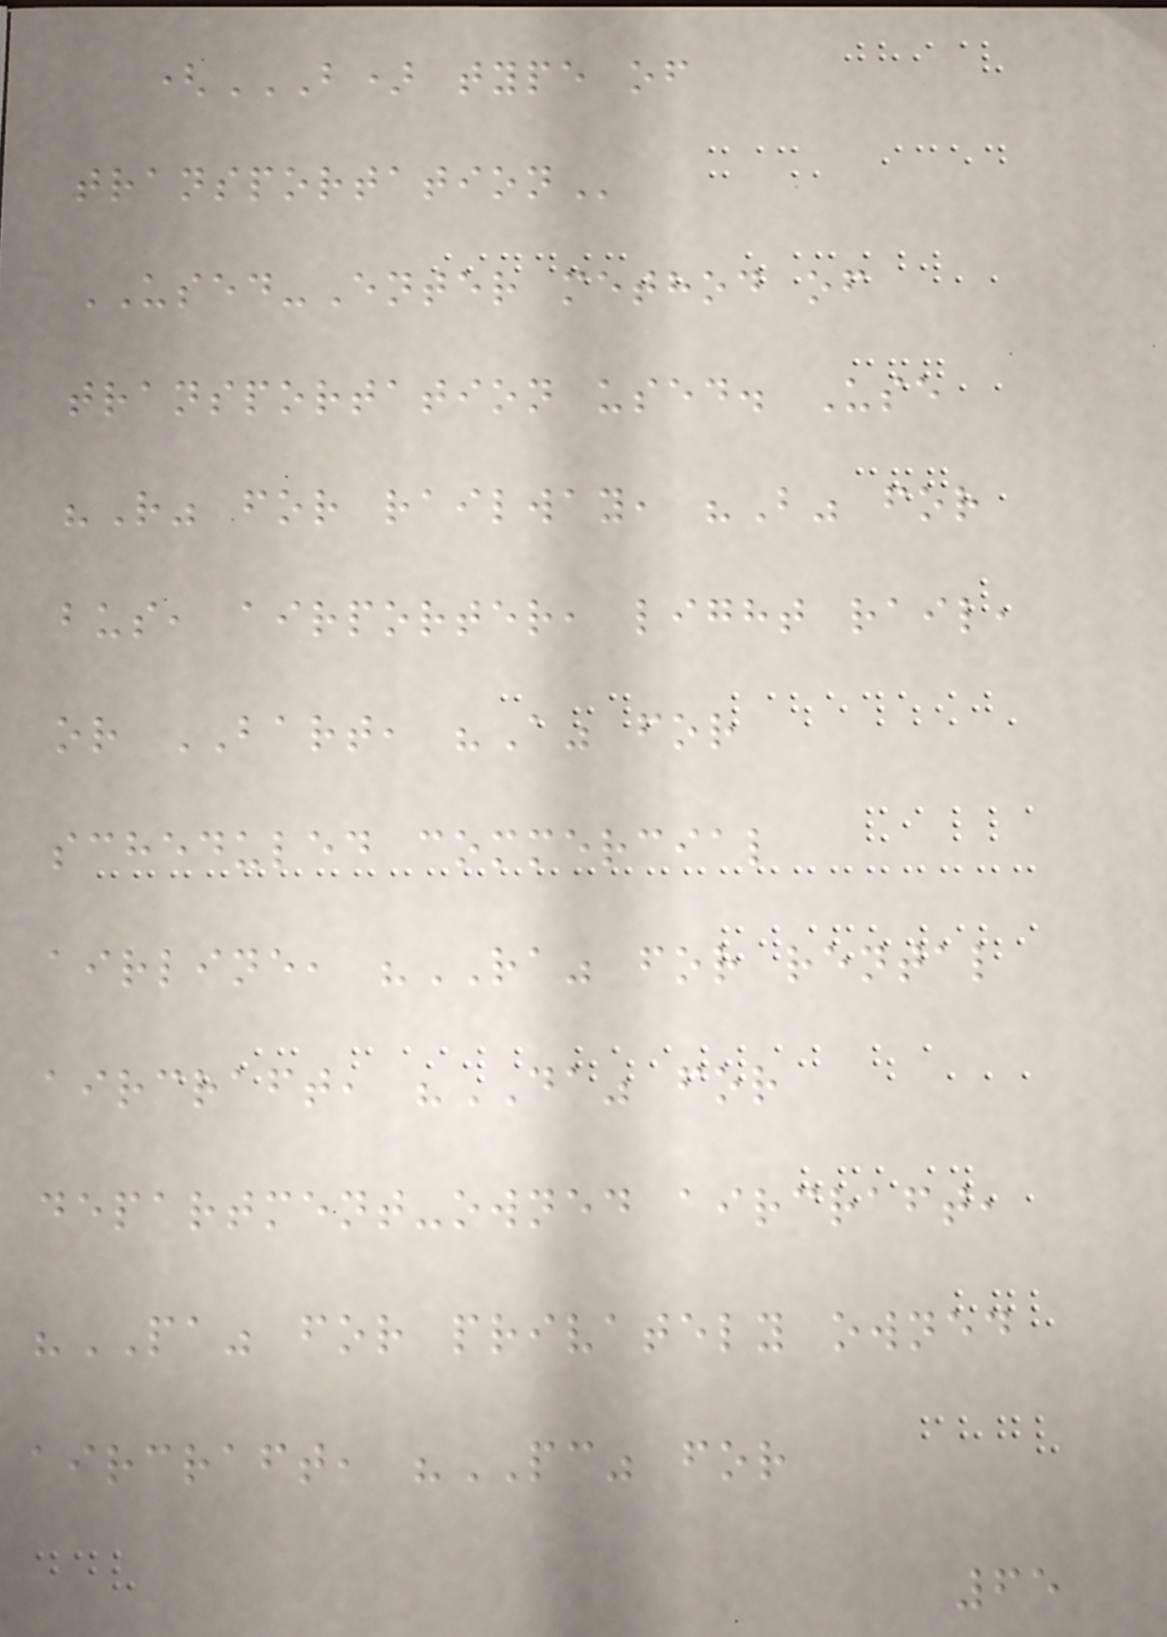(B) TYPE OF
TRANSPORTATION
USED-Enter method of
transportation used. Use
"R" for railway, "B" for
bus, airporter, light rail,
or BART, "A" for
scheduled commercial
airline, "RA" for rental
aircraft, "DA" for
department-owned aircraft,
"PA" for privately owned
aircraft, "PC" for
65
